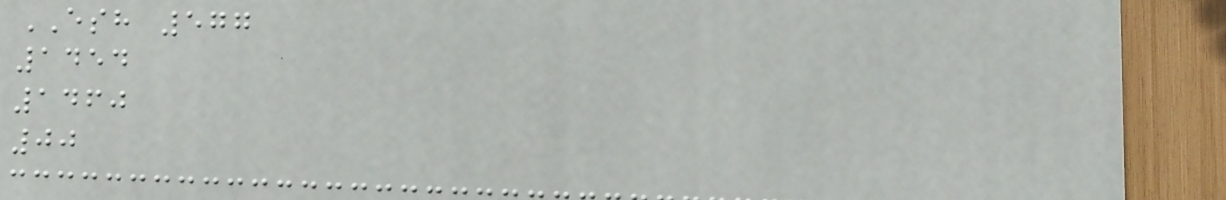ESH 577
1454
1460
00
